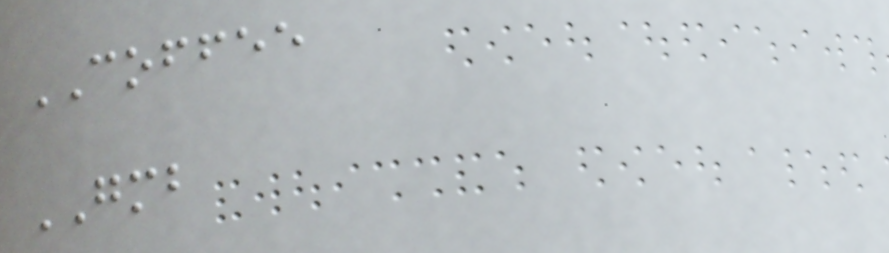COFFEE
GMB
